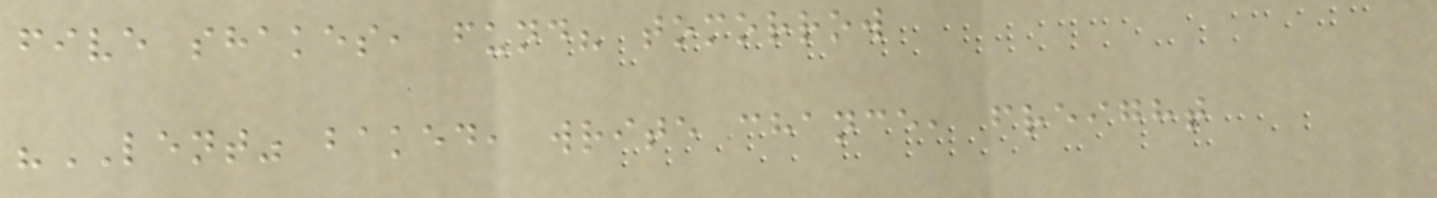five shakes, fund? tomorrow
"LENT" baked, write chance, freight
